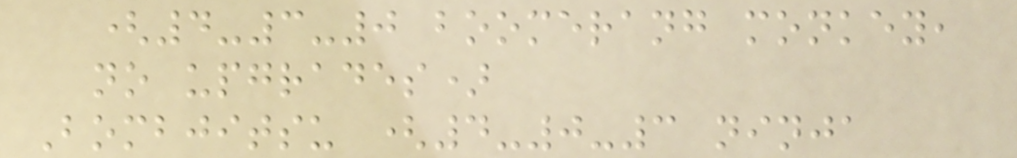(4-3-0 boomerang monkey,
no upgrades)
Bombjitsu (4-0-3 ninja
